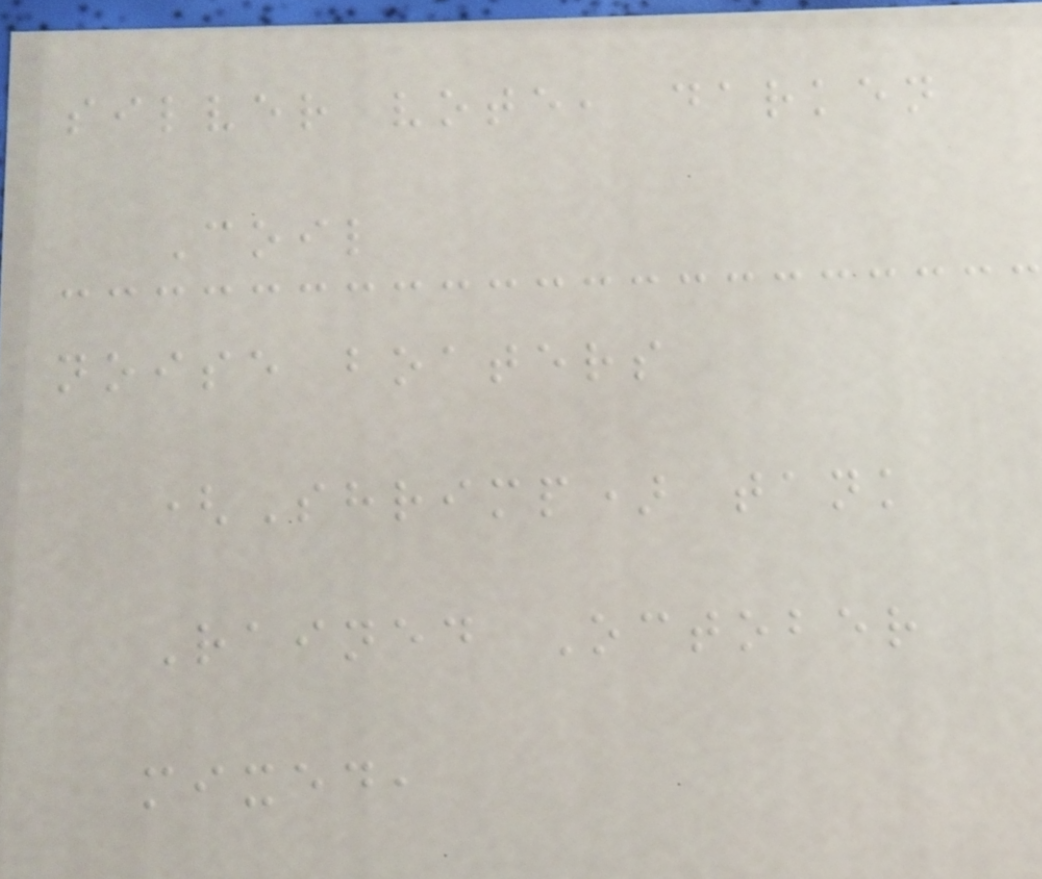silver vote, darken
Coil
noise boaters
(Shrimp) tank
Rained October
mixed,
